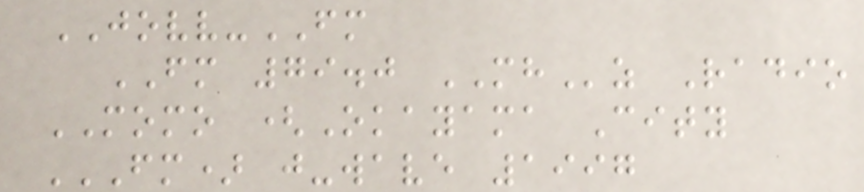JOVV-FM
FM 79.0 MHz Radio
MOMO (Okayama City
FM) J-WAVE 1997
